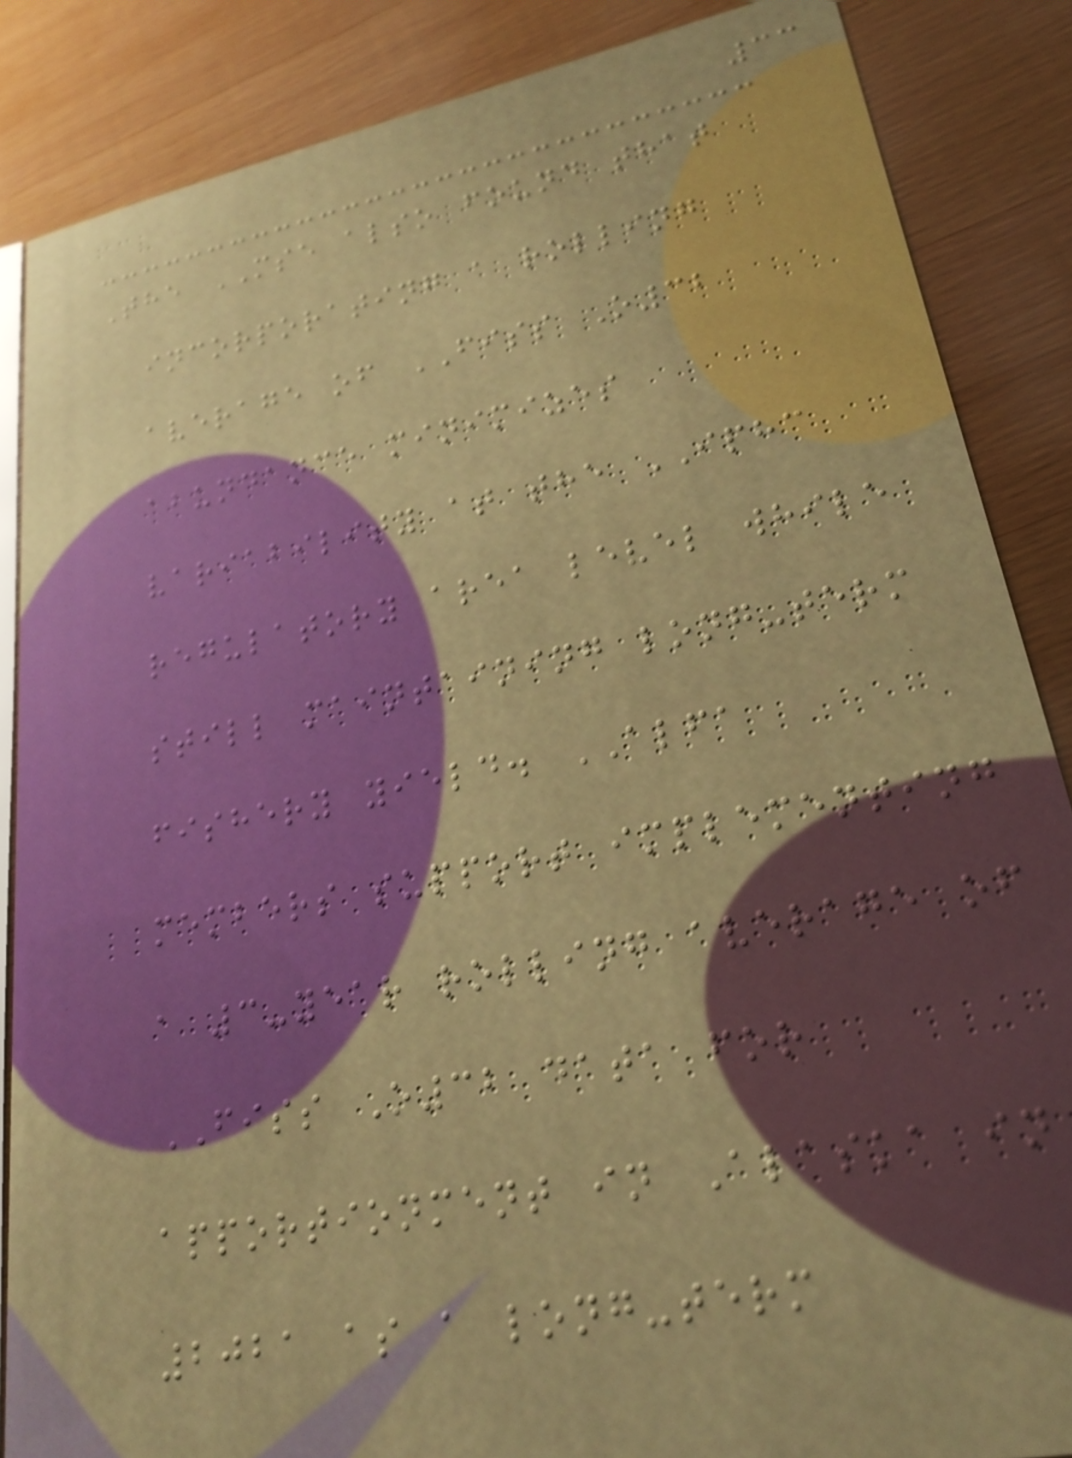33
The MSE also found that
incorporating a rolling
average of FISS O32
abundance minimizes
variability at the IPHC
regulatory area level while
still maintaining long-term
fishery yield. ALFA
members support implementing
a 3-year rolling average of
FISS O32 data for
apportionment in Alaska in
2021 as a long-term
